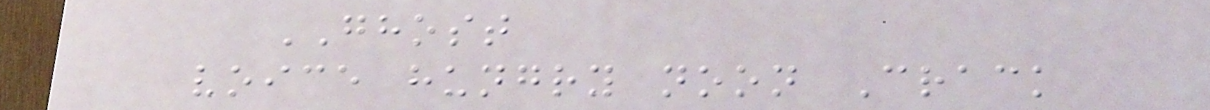GHOST
voice hungry noon Crack
